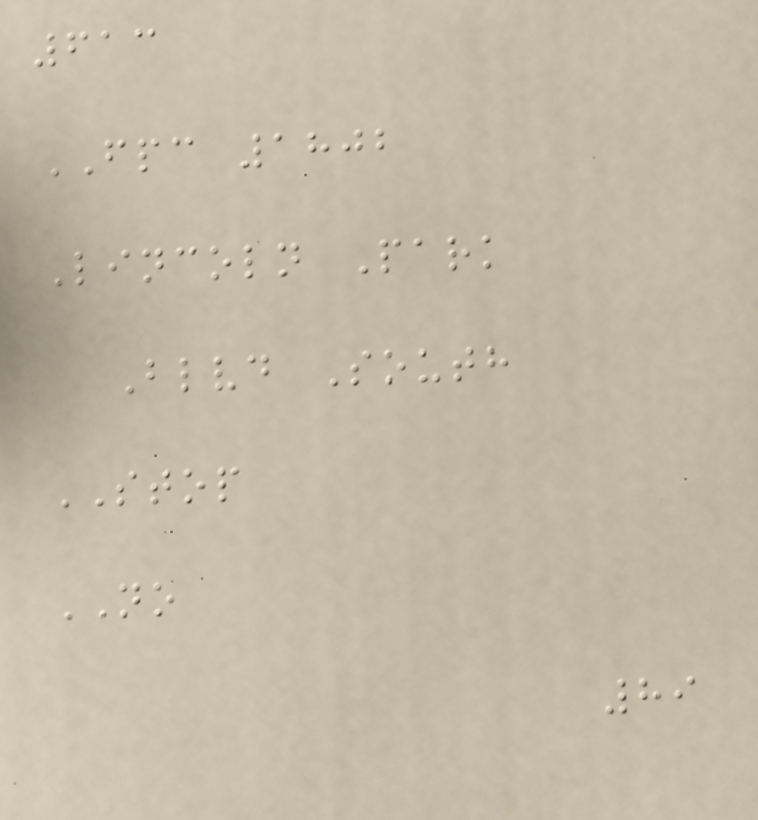613
FPC 1802
Lincoln Park
Blvd South
STOP
NO
89
